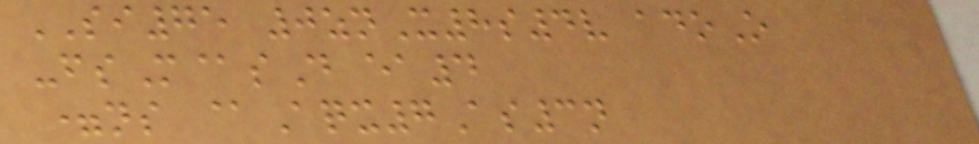SI75 0znX8s4v adoO
-fsM@sD ea4
=ns @Aqx7As3n
